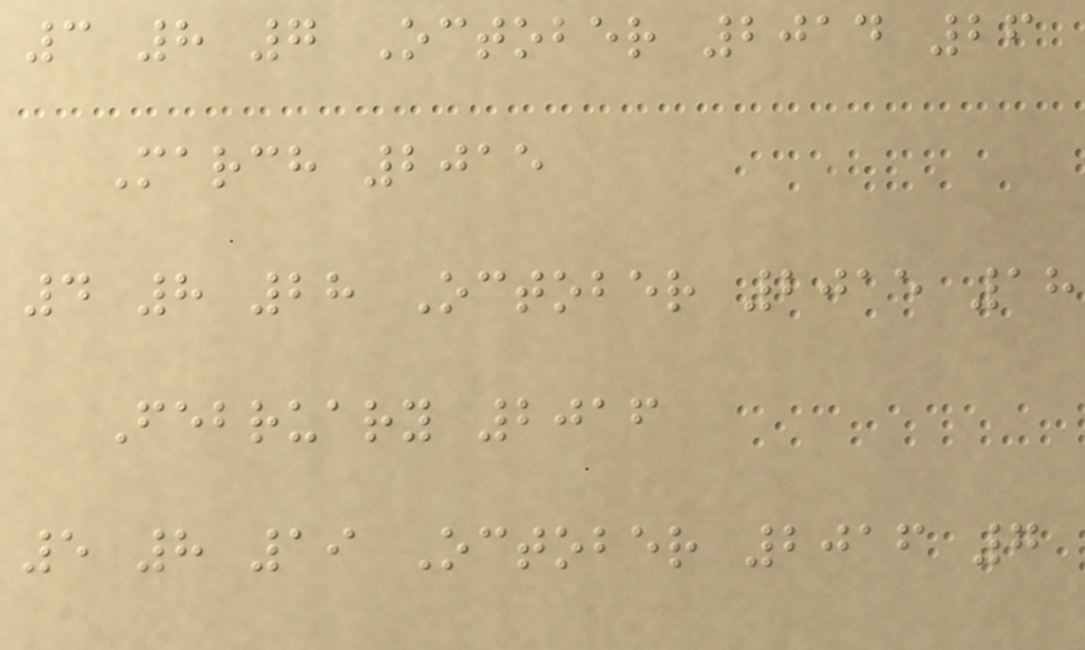3 8 7 October 2014 26
March 2015
4 8 28 October 2015 18
February 2016
5 8 19 October 2016 7
